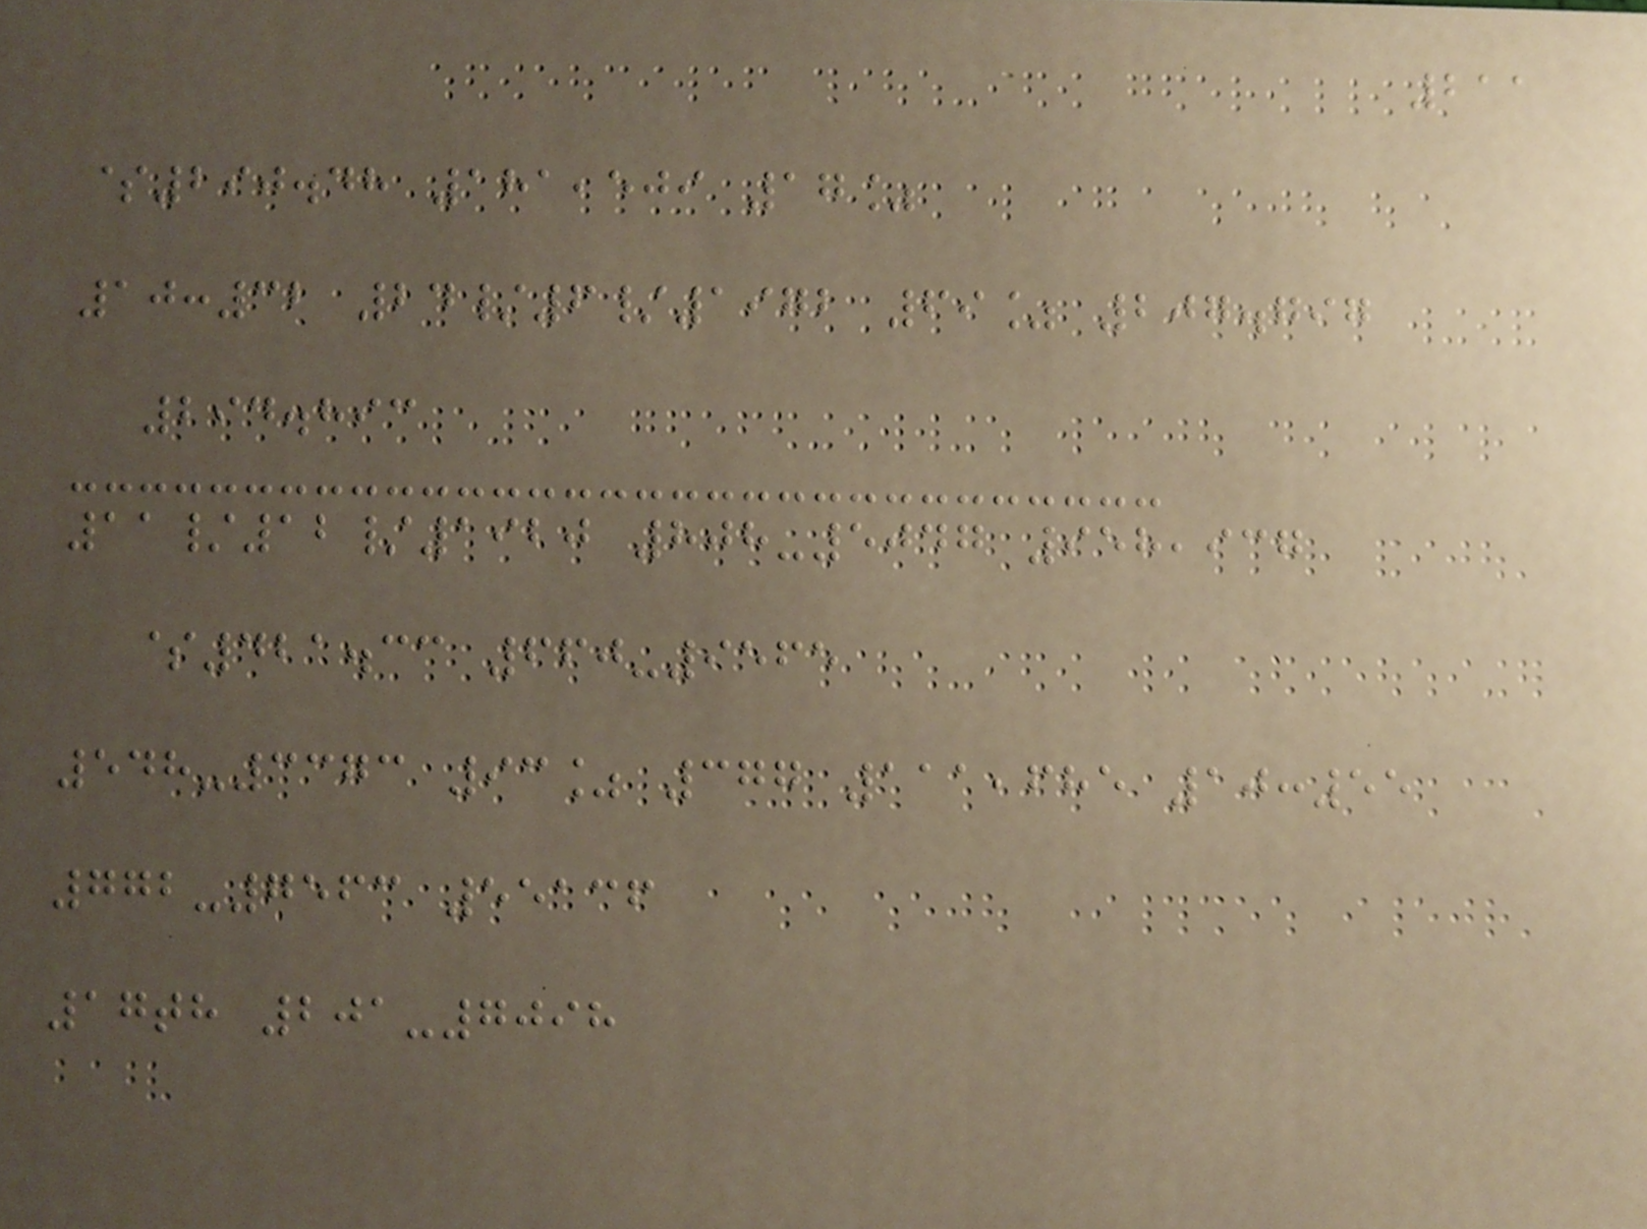211
$290.48 181,509 17%
10:32 24/6/1972 69% 207.797
294.893
11/12/1920 808-5047 958,937
$421.33 660-9565
548-3373 93% 377 111,685 10:55
772-7563 55136
17th 201-7098
